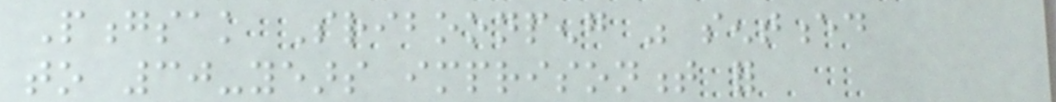Pongsak Sriboonpeng was sentenced
to 30-years imprisonment for
